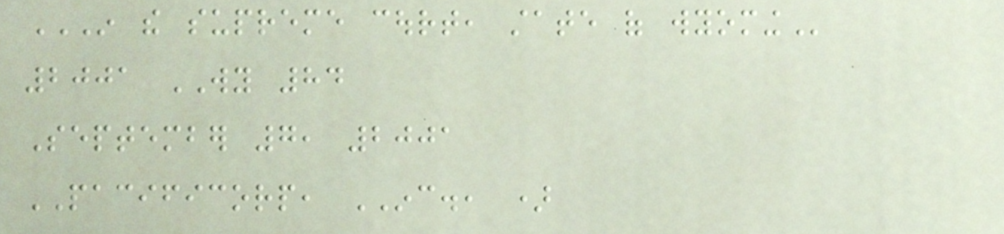IN THE SUPREME COURT, STATE OF WYOMING
2001 WY 84
September 7, 2001
PACIFICORP, INC., )
